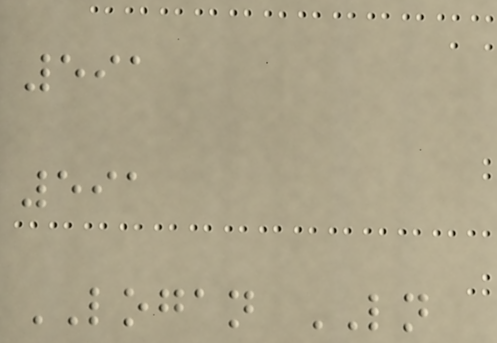591
591
LOGAN LN
